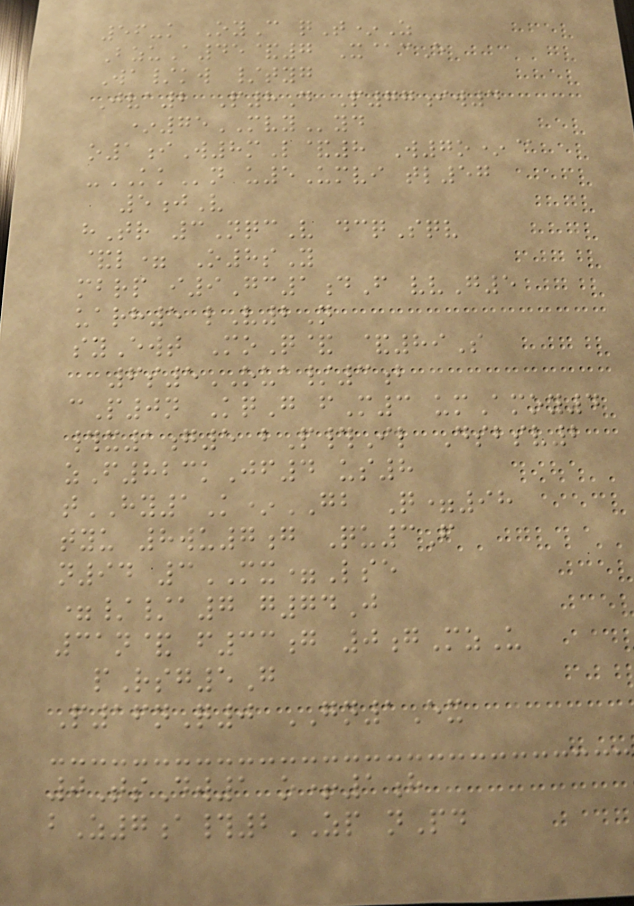56-k OyC qT*Z
BzuA45&7 X@cE
Wa/kw /tyg
Jva2 P8D P77iw4
*75MVYyd
o1iW8mL&8 W7o*@
-KKn u5Umvi tl57
5jV
hTr 3NqcV dcqSqv
&l= O8sY
mbrp i9Gc1dF vvG5
uarh5 lV2N
syEwt MoQ& &89S
6s5OUA/3b
cP0n KqG fM3 umAmoy4
#x1g5 bP#Il Dsbsv2
zF823kJf4 us8
tHY1K*GB Q=98
tyu 8wu7g Qu3F
n94 3MX=Lse
=//a7 g74J
31n& f33g 0gMzU
pRsg5G
P16nQ0 GN1Ex
0TsDw1 o+1h
bZ7a#2ZP nPd
